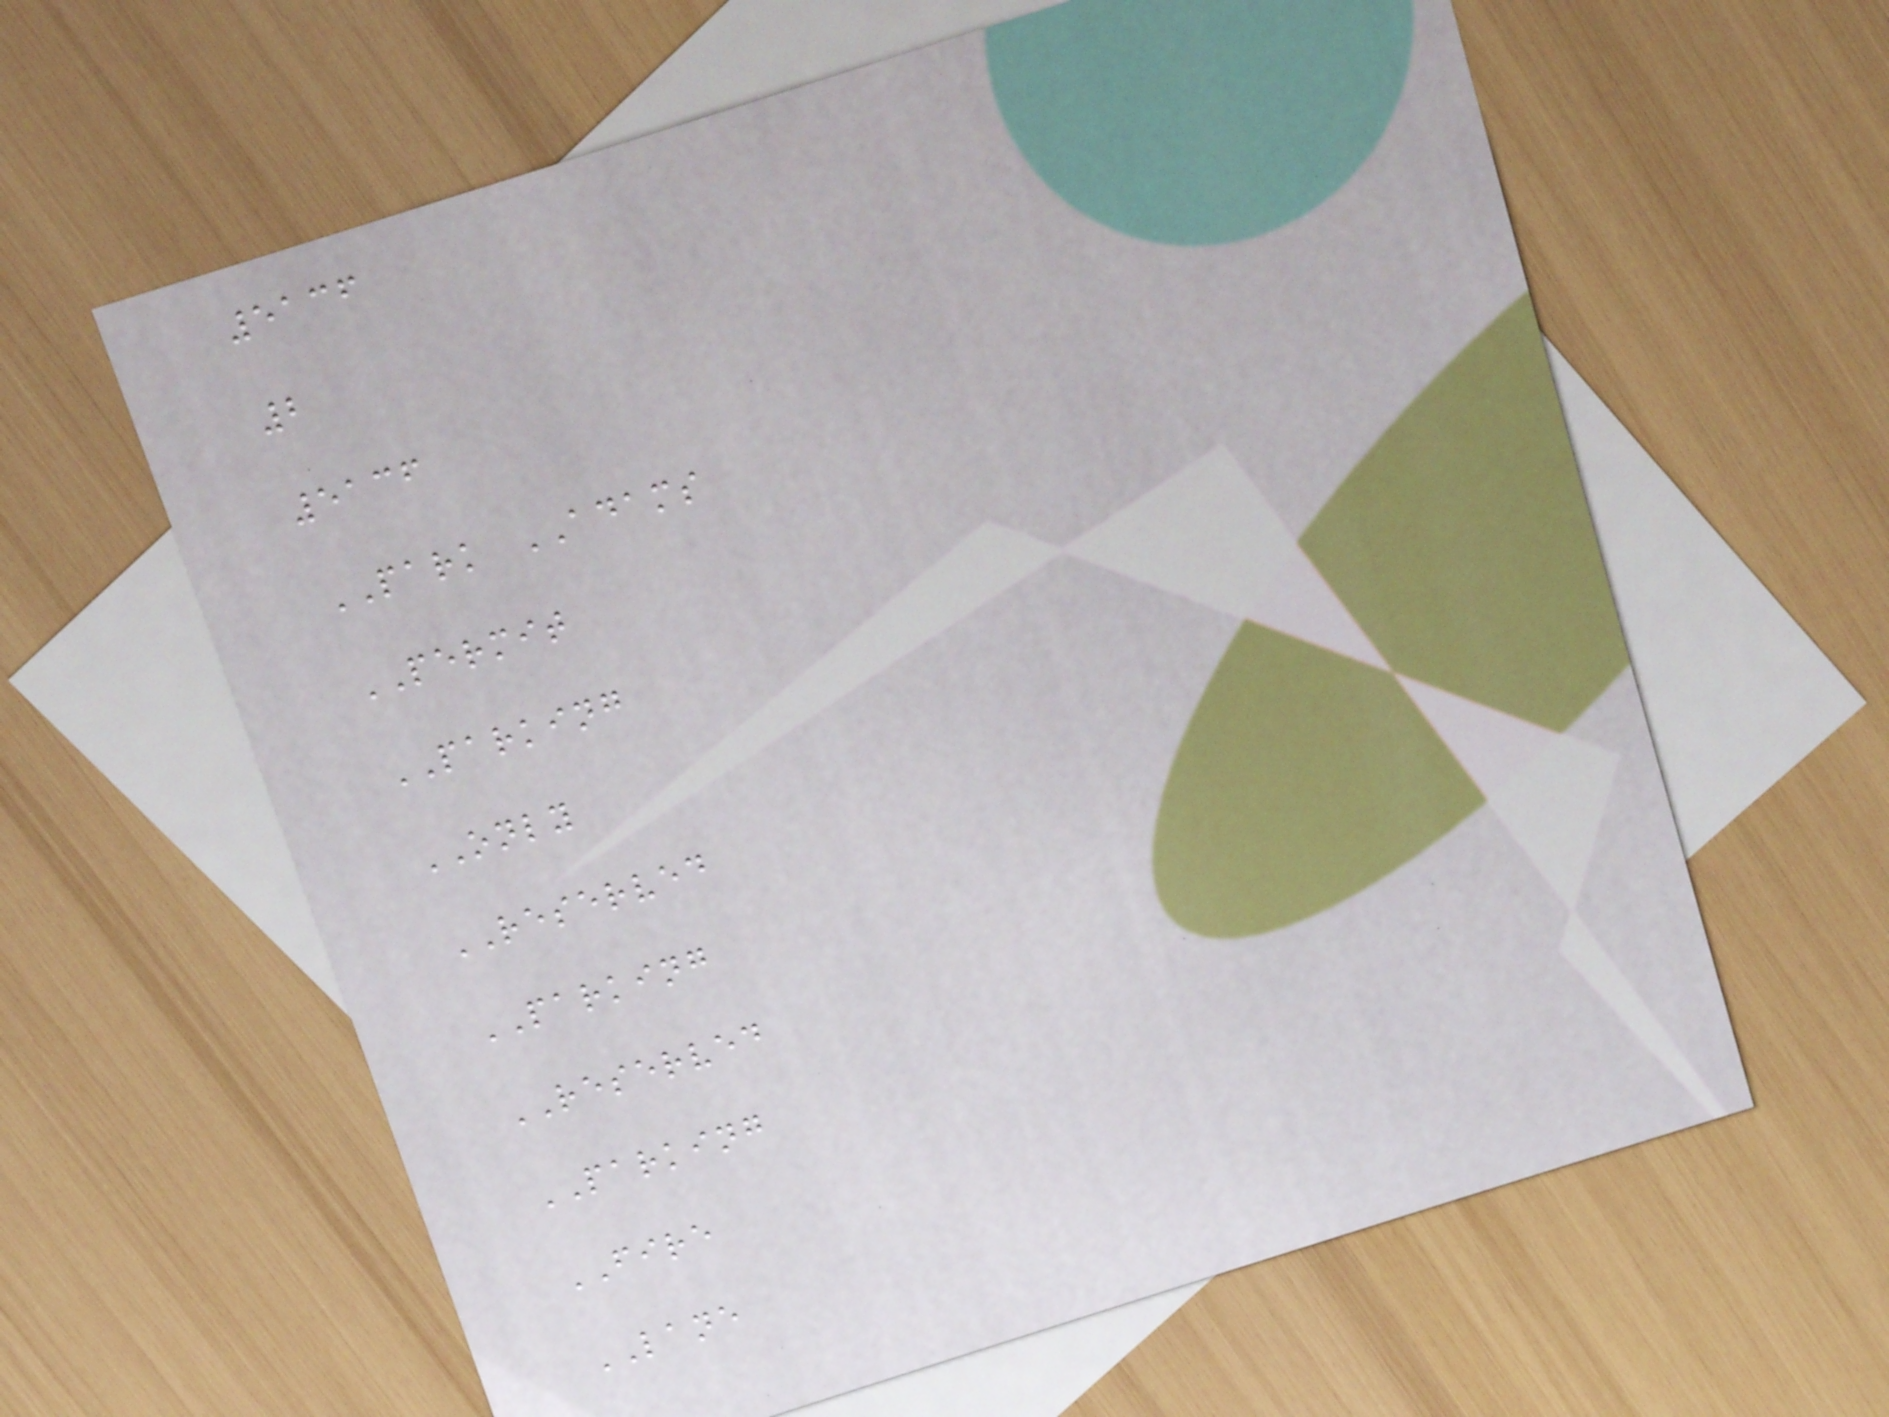5136
2
5136
PARK ADAMS
PERMIT
PARKING
ONLY
RESERVED
PARKING
RESERVED
PARKING
FIRE
LANE
